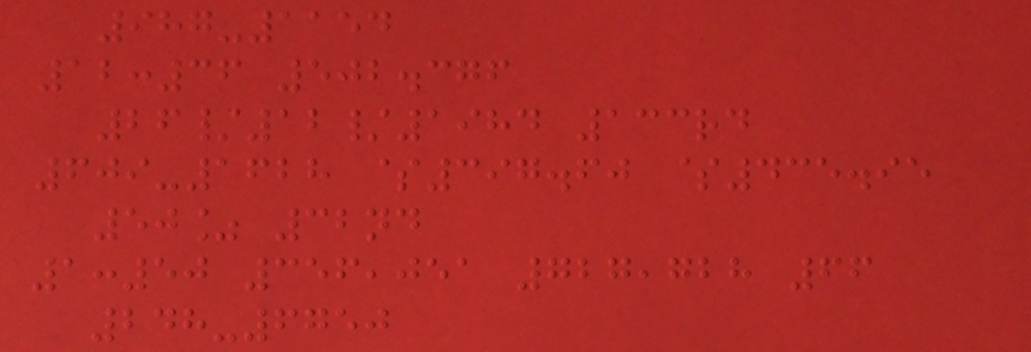987-1154
12:36 502.376
26/12/1984 133rd
609-1628 $397.60 $435.95
50% 32nd
1:50 356,051 727,728 66
248-6750
